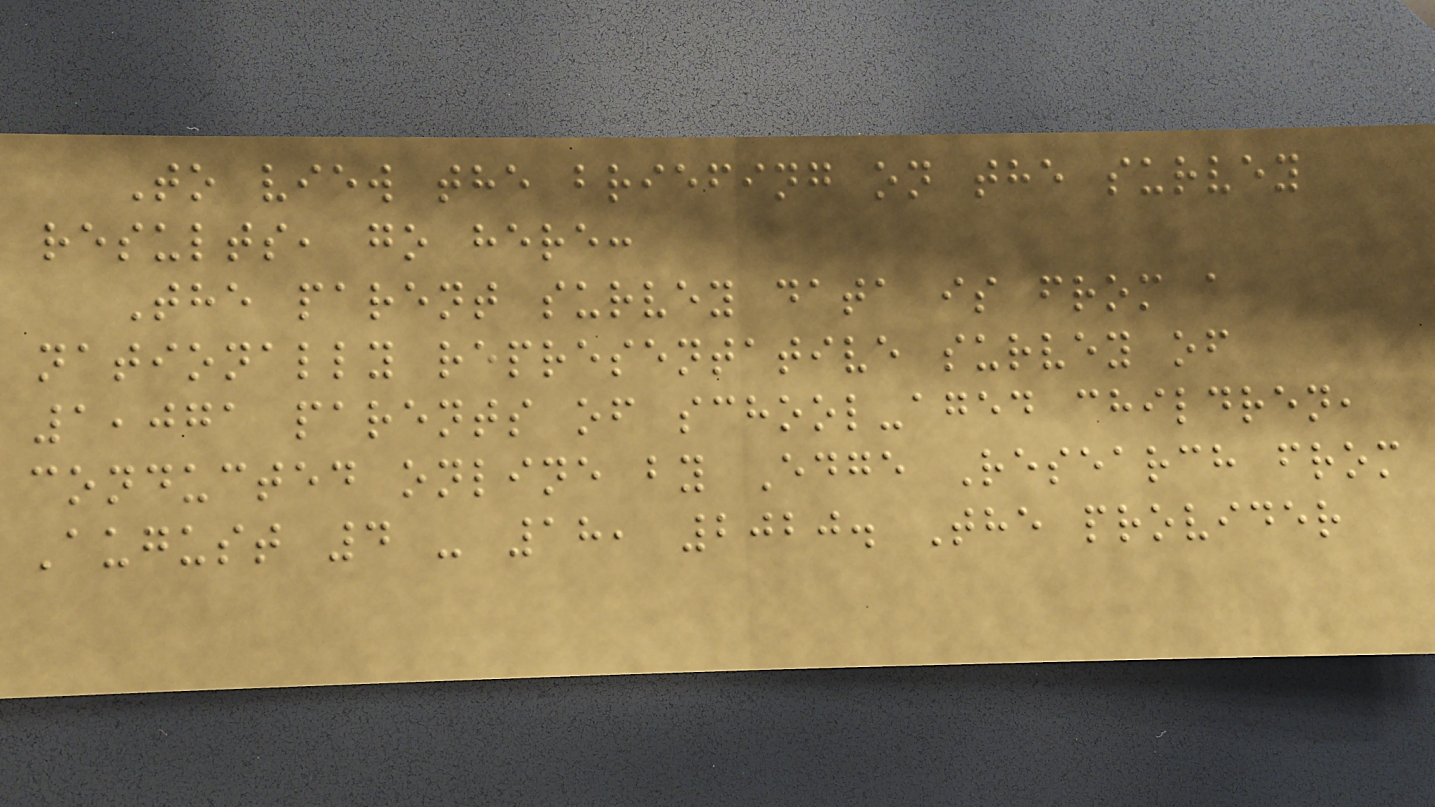To view the briefing on the survey
results, go here:
The parent survey data is from a
nationally representative survey of
1,071 parents of school-aged children,
conducted online by Edge Research from
August 4 - 18, 2020. The provider
